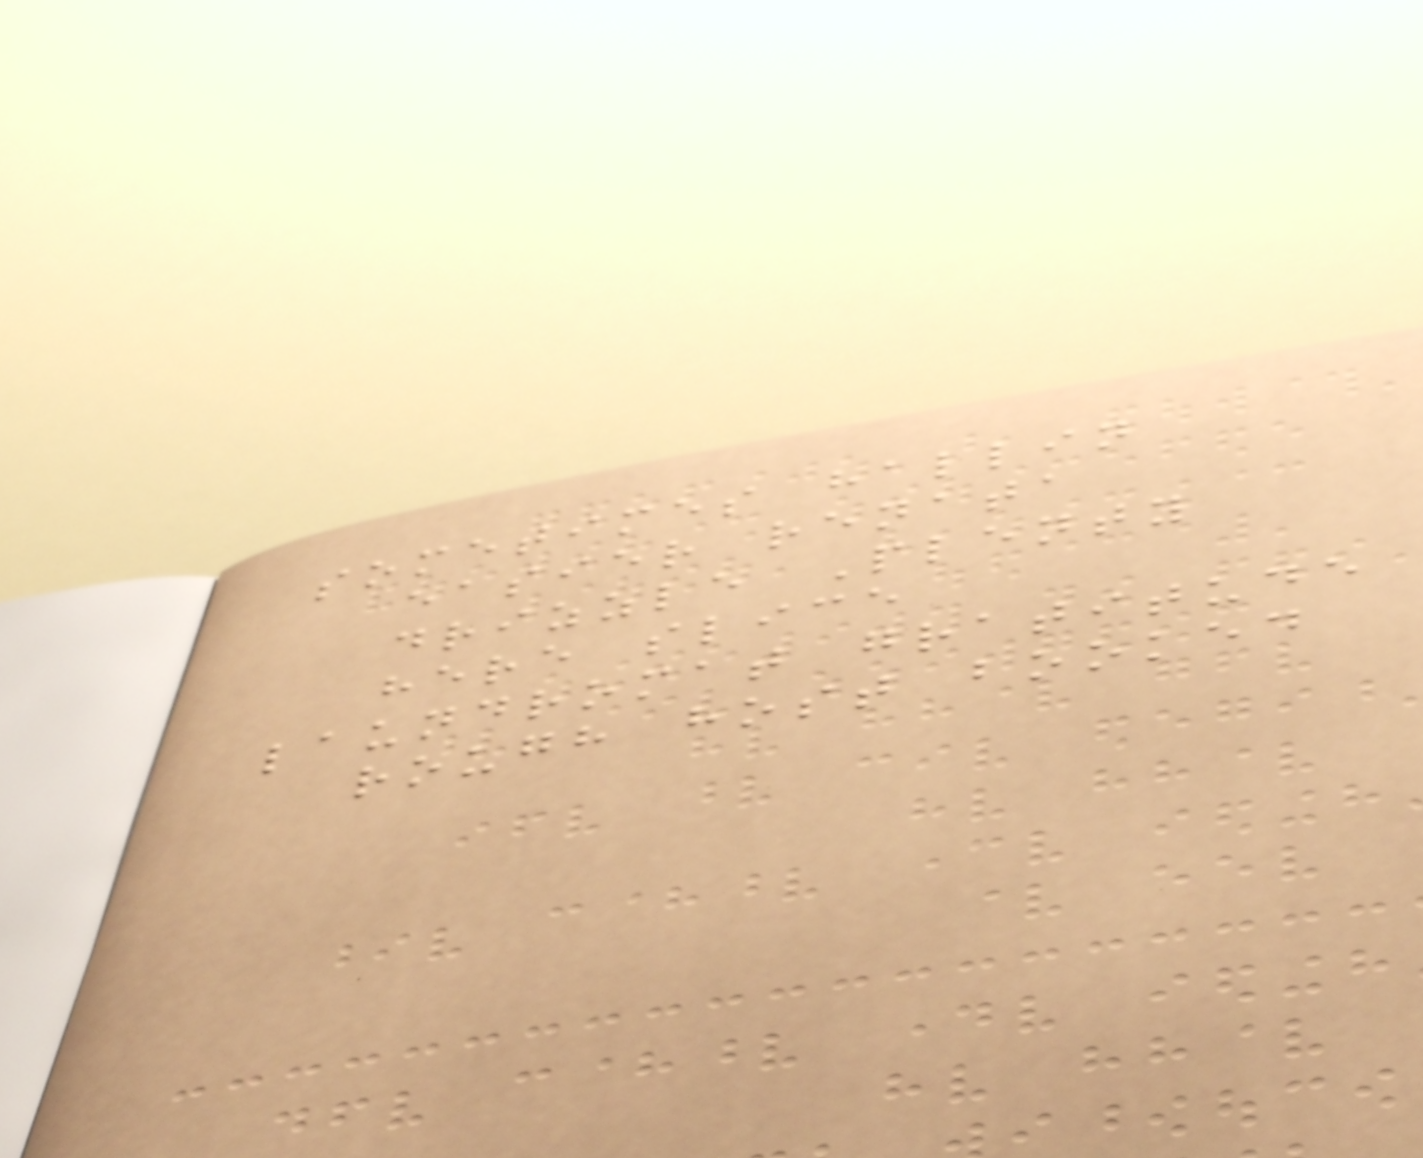sometimes hallin
easier renata
drizzle Plenty
here slice
laundromat gratitude
rough host booked
